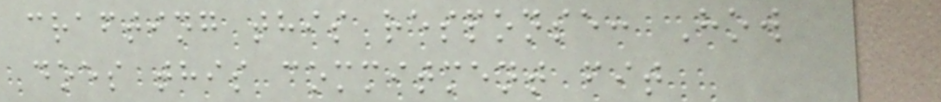crafting this response: How
does this commitment fit
